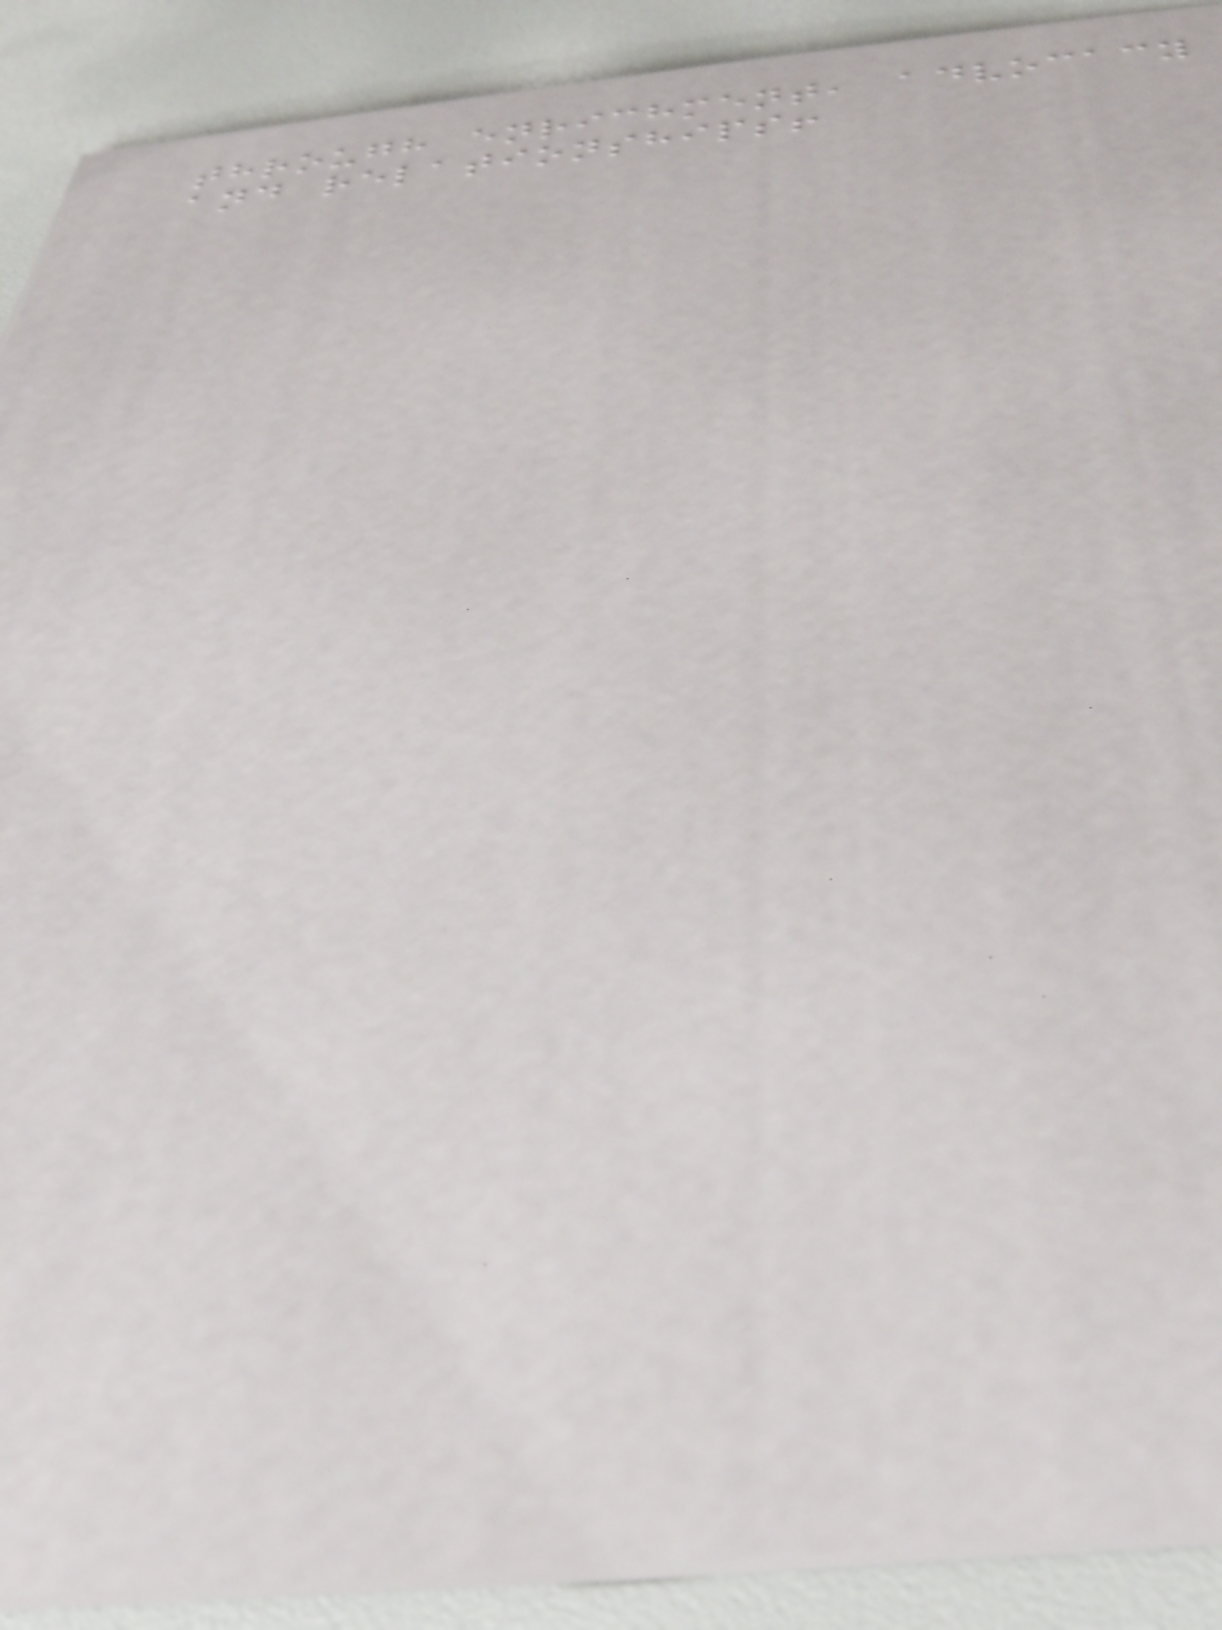through enrichment, advocacy
and relationships!
